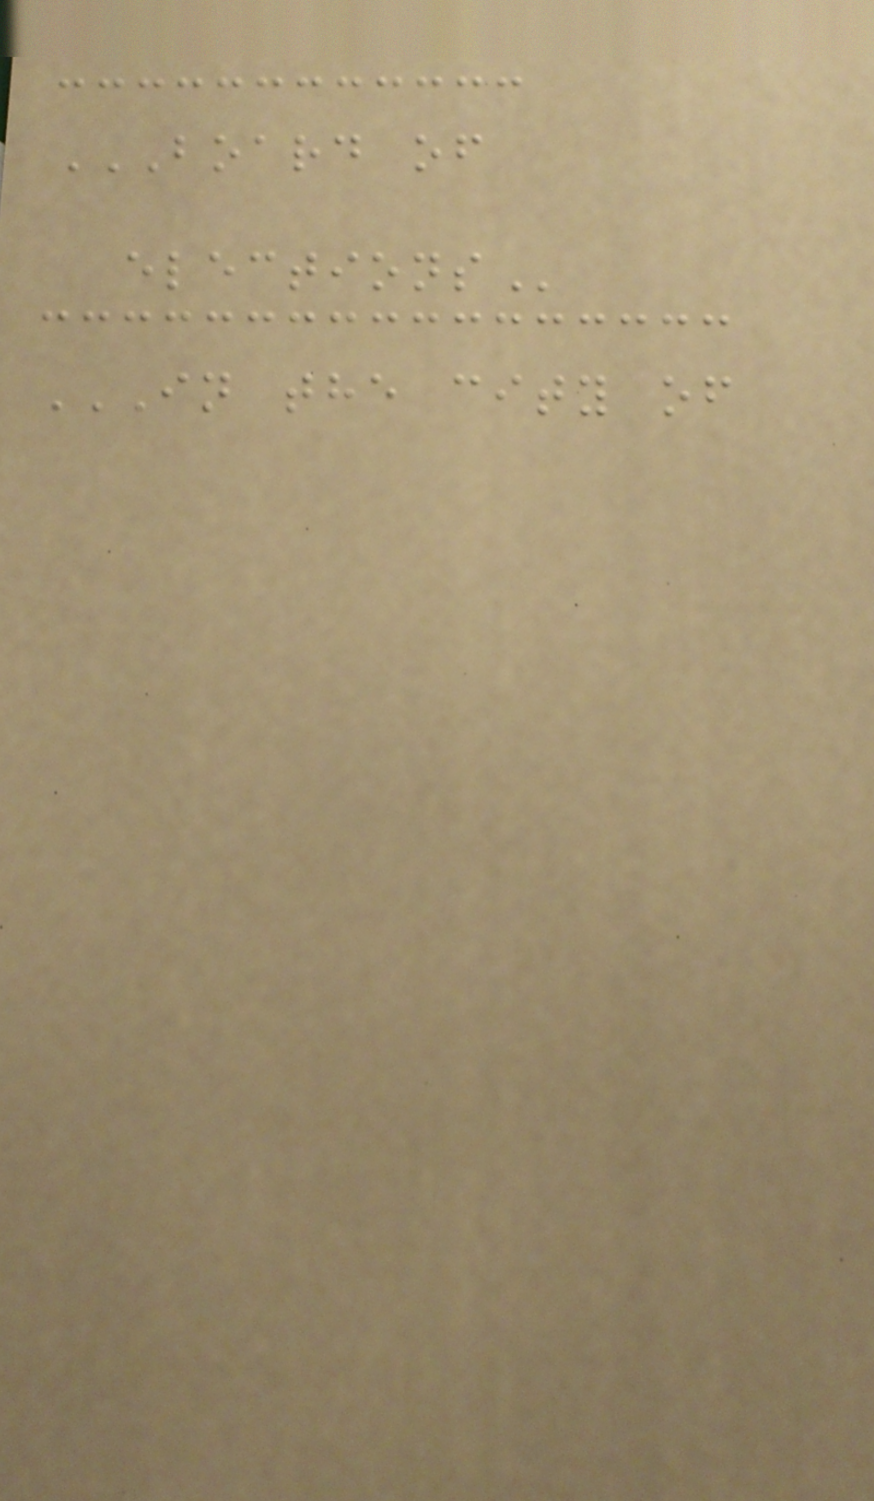BOARD OF
ELECTIONS
IN THE CITY OF
